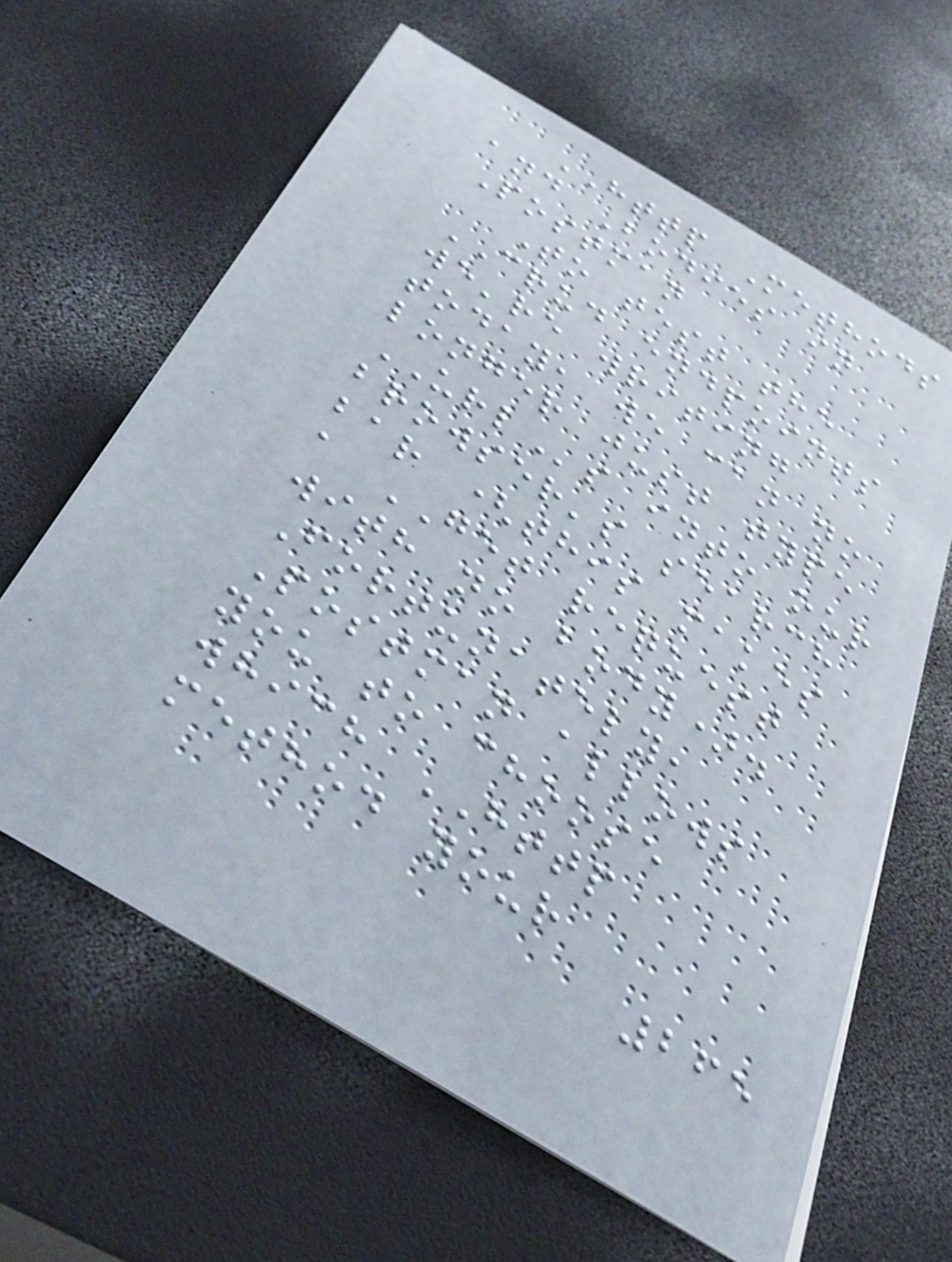HTTP Methods
and Bodies in
Postman
To test the
CRUD endpoints
we're writing
today, we can no
longer just type
URLs into our
browser's search
bar (this makes
a GET request
with no body).
Fortunately,
Postman allows
you to choose
which HTTP
method your
265
